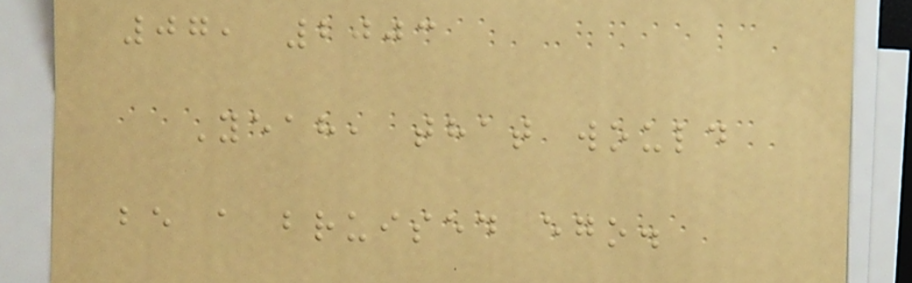07, 2003
Yeah, that would
be a bruised ego.
